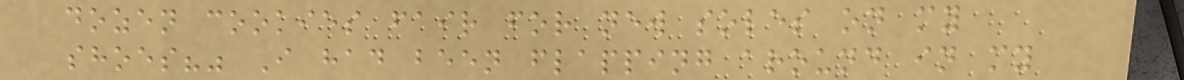dozen cookies fair for new soles on my
shoes?" I had been flapping around in my
